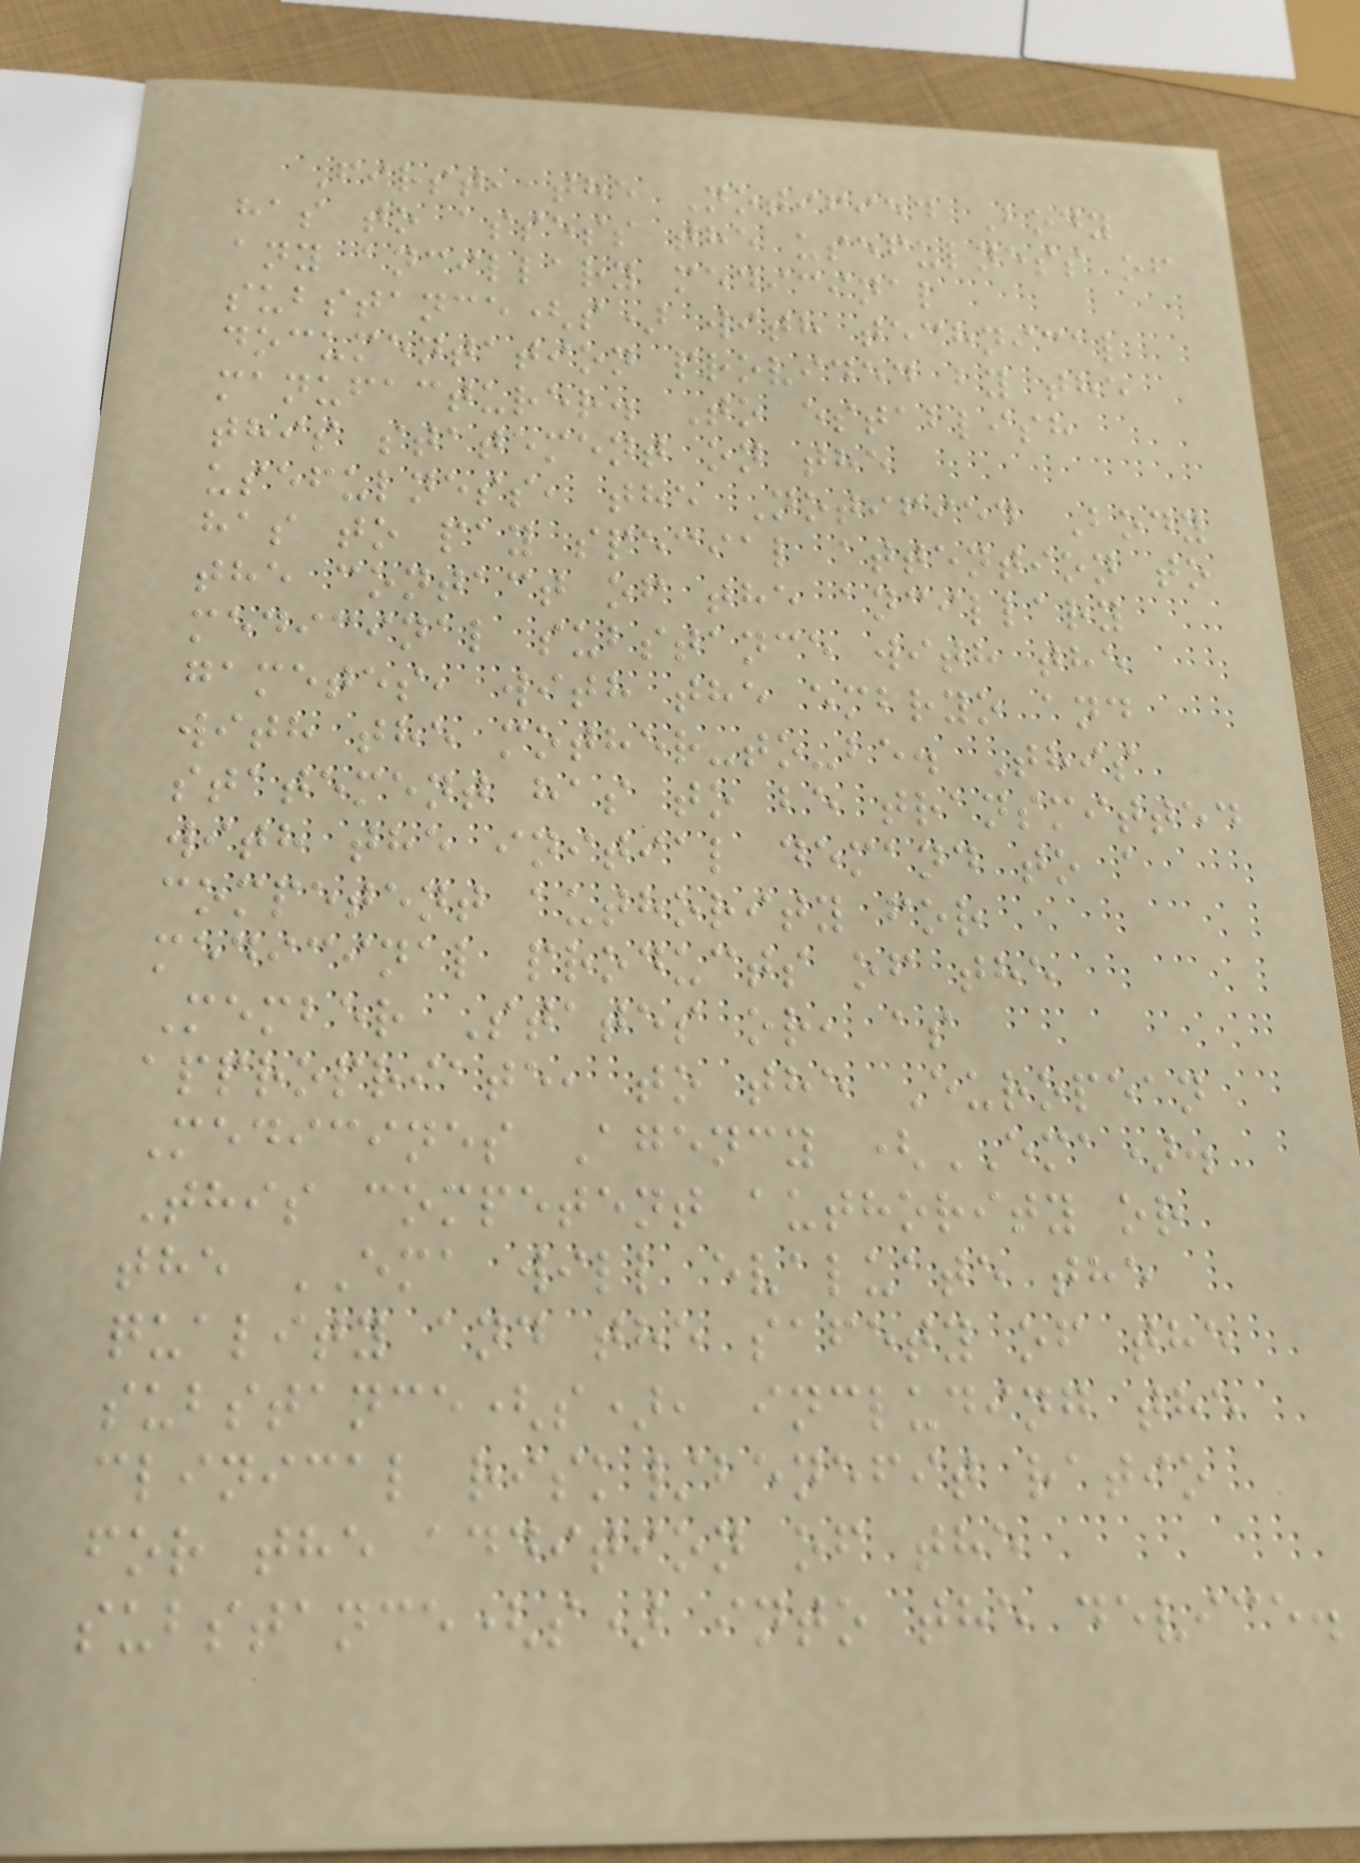First, the Notified Body
has to assess the usefulness of
any ancillary medicinal
substance(s) with technical
documentation provided by the
manufacturer. To establish
this statement on the
usefulness, the Notified Body
has to pay special attention to
the contact of the ancillary
medicinal substance with the
gametes, with the embryo and
with the mother-to-be. This
statement has to be transmitted
with the initial demand to a
competent authority for
medicinal products of the
Member States or, as
appropriate, to the European
Medicines Agency (EMA).
This competent authority or
the EMA will evaluate the
quality and the safety of the
substance(s), including the
clinical risk/benefit ratio
for the addition of the
substance(s) into the device.
